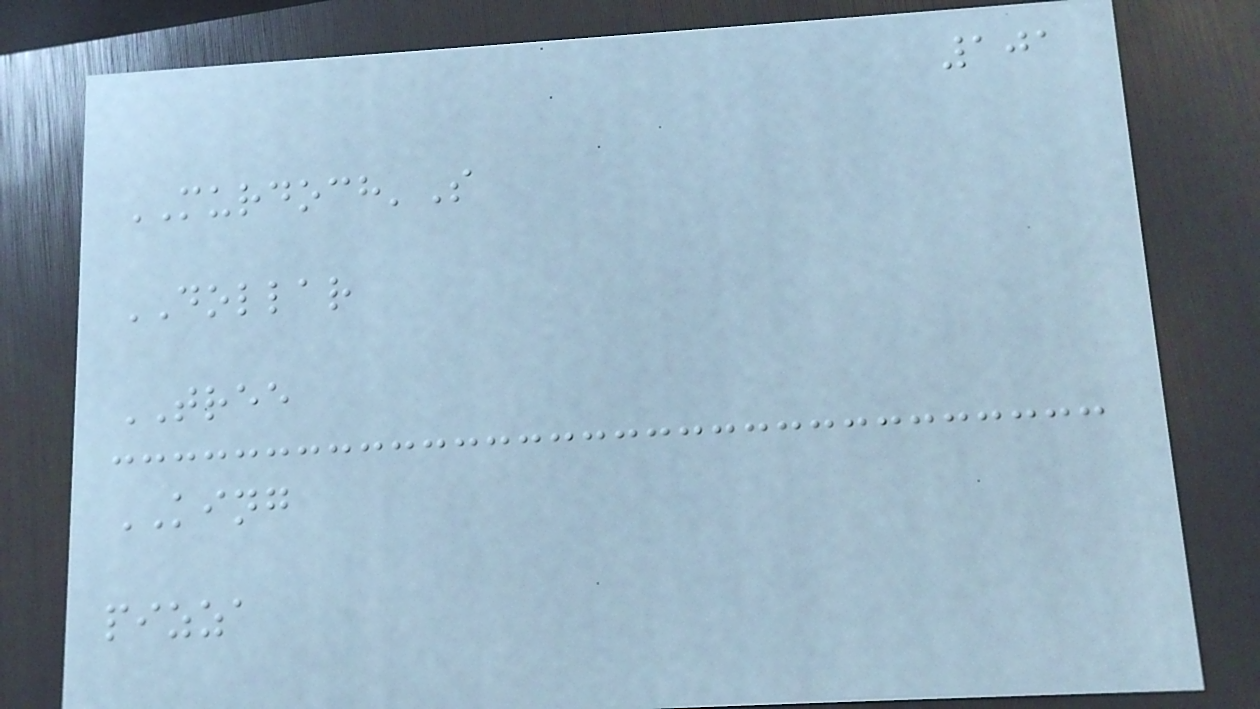101
MURDOCH'S
DOLLAR
TREE
KING
pizza
